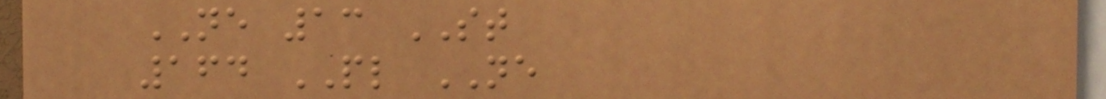NE 13 ST
164 PL NE
